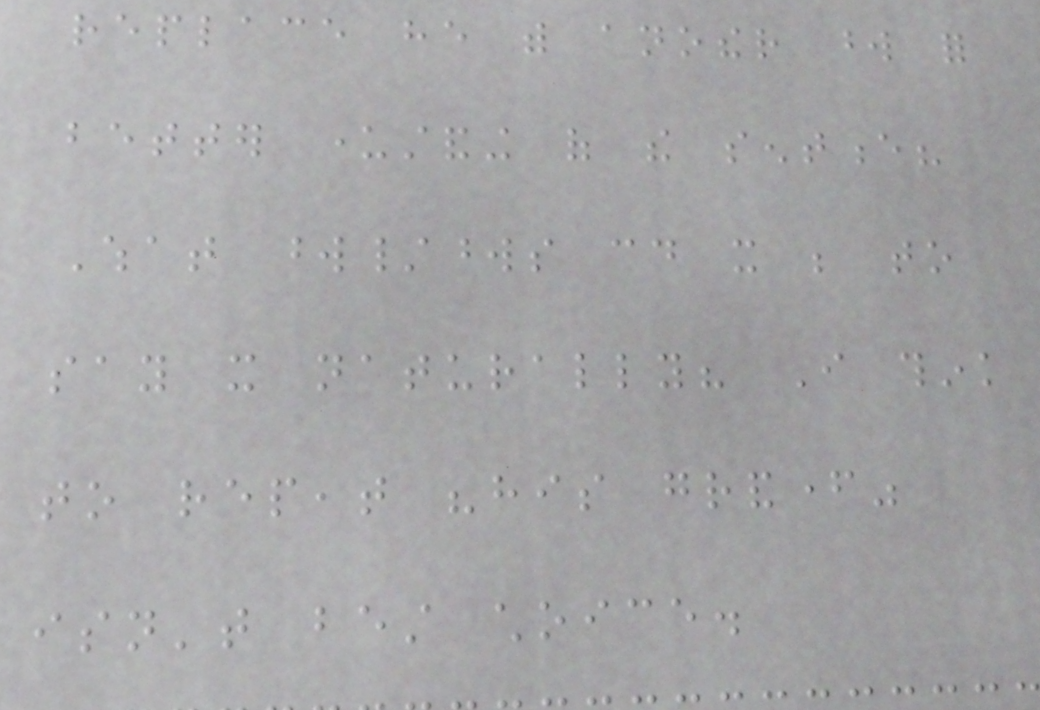replace he with another word for
better understanding of the sentence?
What word/words could it be to
say it naturally? I think
to repeat "his grandfather"
isn't best choice.
